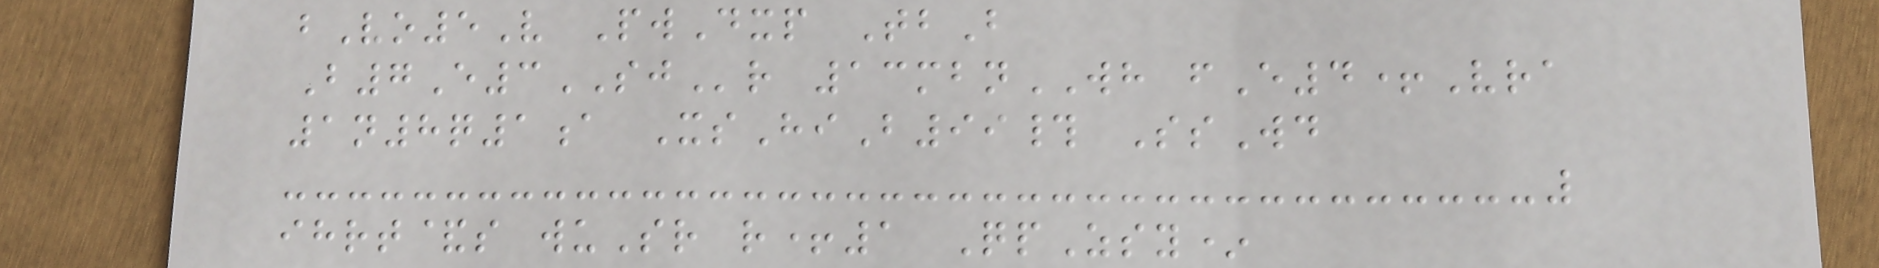bVo5V PwDxp TbB
B7E3SJr 13mbnWH fE4+Vra
1n8q1a XsHiB99# SsWd
ihrt&s wuSr r+1 QpZsy*
